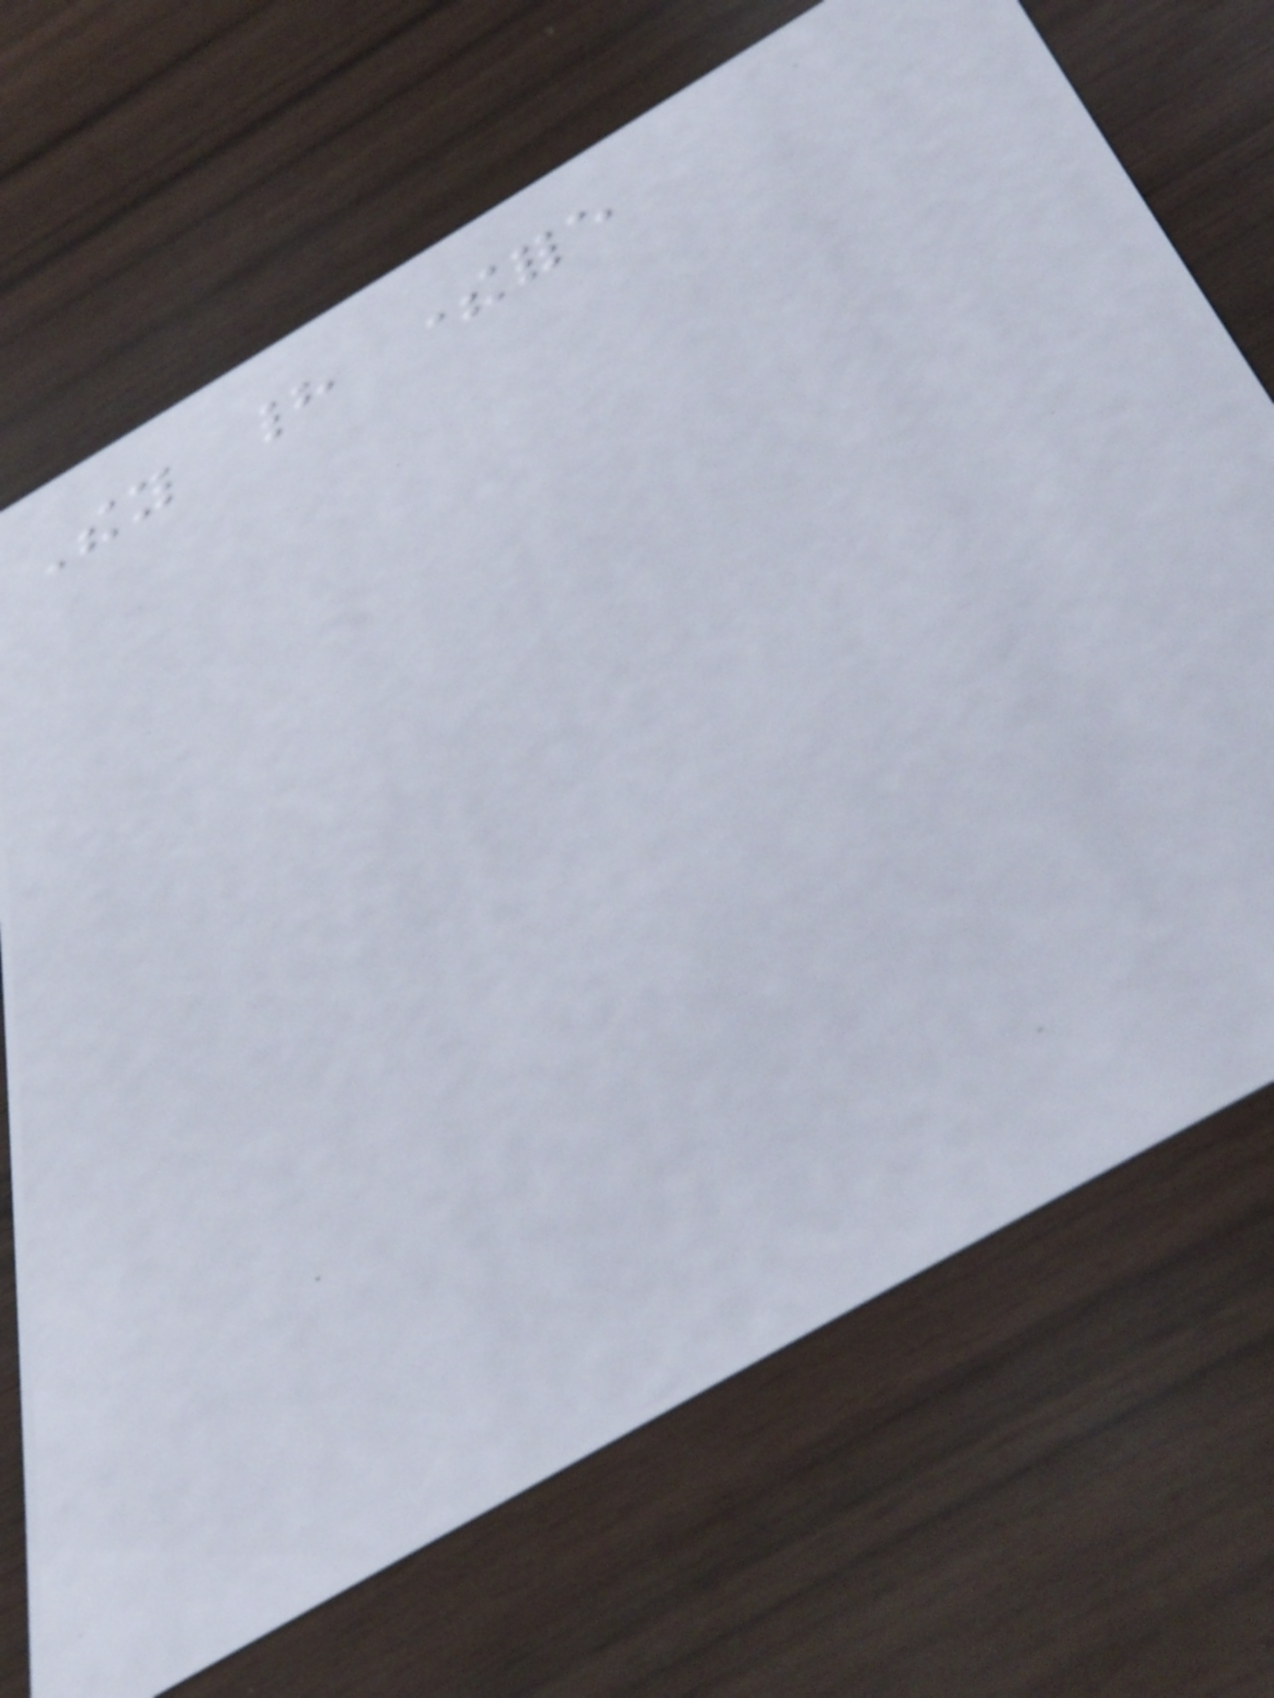They had therefore
